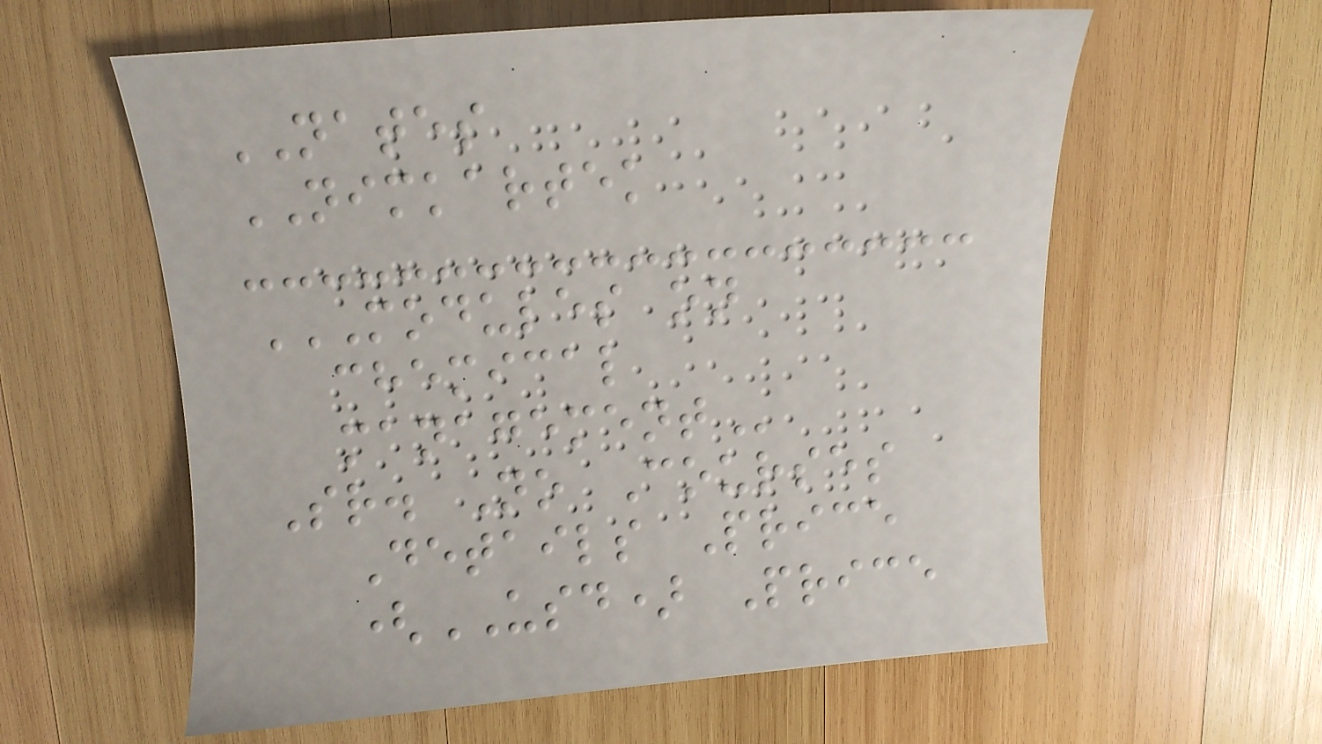NATES
NIMKARTEK
MODULES ON
CHEMICAL
MANAGEMENT
Sr. No Courses
Details Price
(USD) Price
